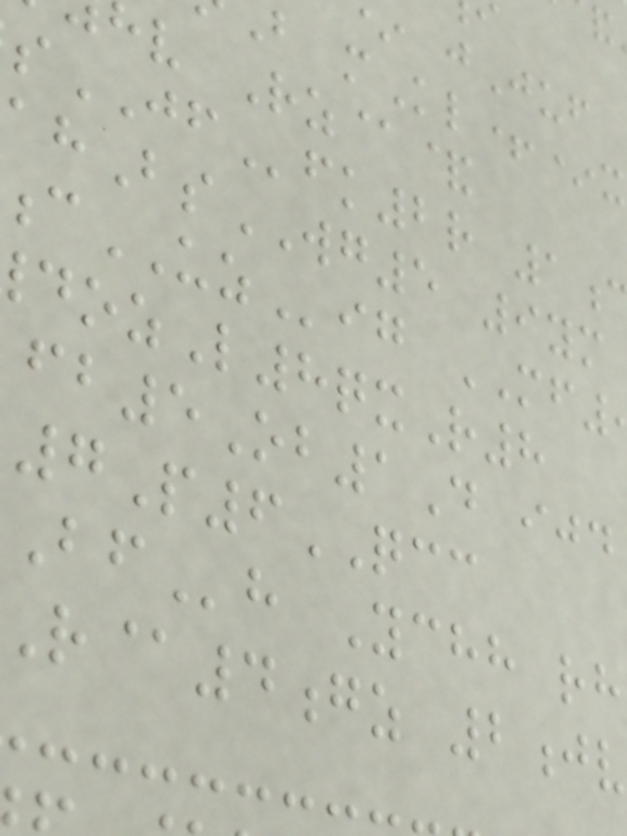b mKl+*x
v Rz@&
sJFfk2r 1
ahBsWG5 9ym
cUZig MF
ozL8qxR8
5Ob1D ijd
7P6QCC
h Ychh rh
r@4gz 2jv
